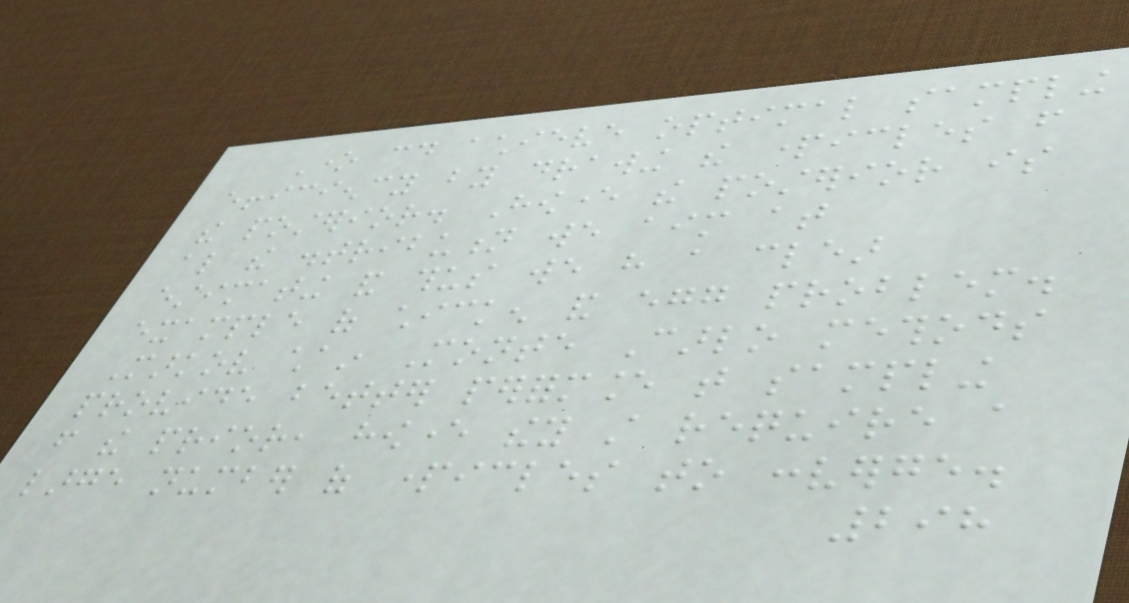One could achieve optimal sampling
efficiency by drawing the particles from
the posterior. However the posterior is
also the distribution we aim at
estimating and thus we have a clear
example of chicken and egg problem.
Markov chain Monte Carlo methods
provide better performance that sampling
from the prior, however they still require a
large number of particles to converge.
298
